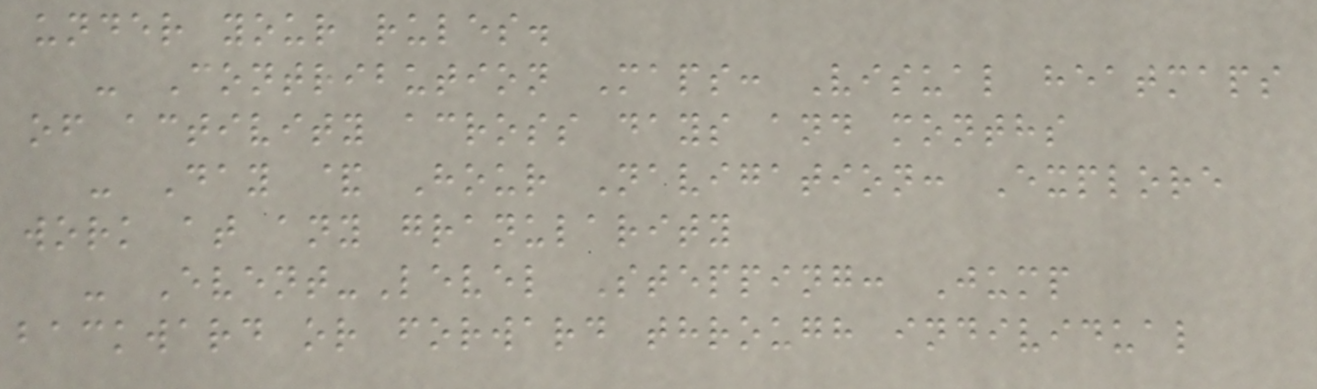under your rules.
- Contribution Maps: Visual heatmaps
of activity across days and months
- Day & Hour Navigation: Explore
work at any granularity
- Event-Level Stepping: Jump
backward or forward through individual
